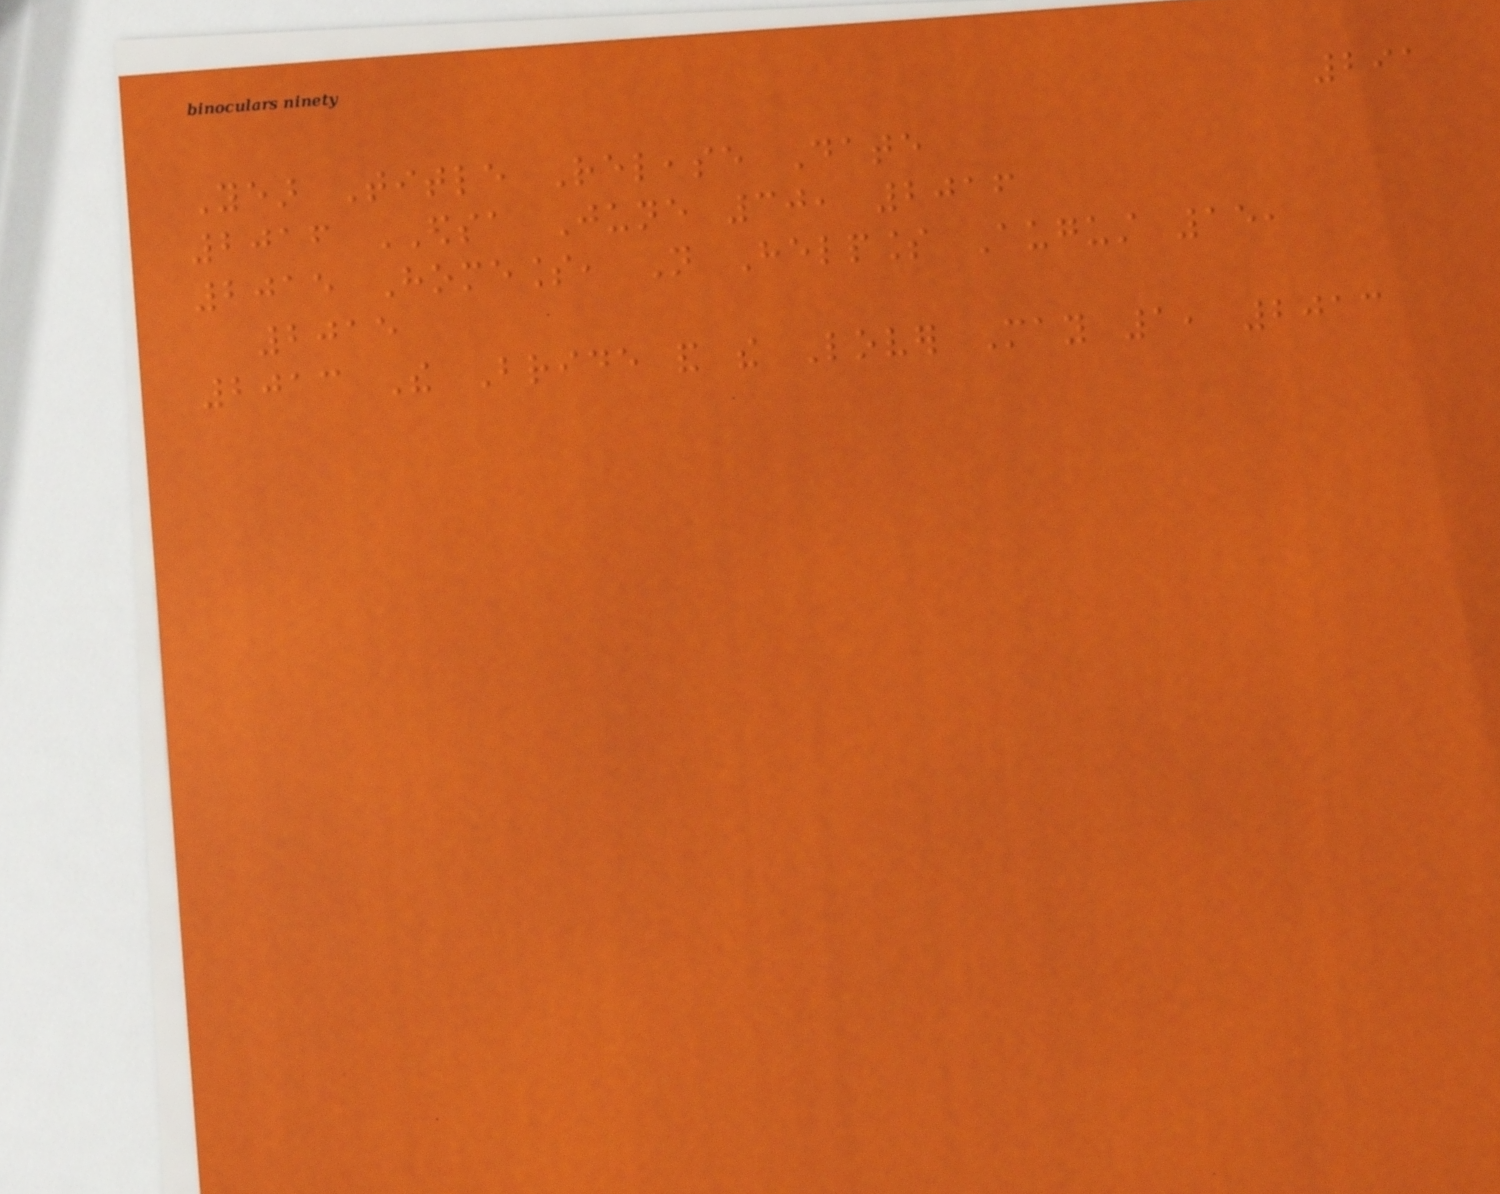291
Year Title Release Date
2016 EDSA June 30, 2016
2015 Homeless, Not Helpless August 15,
2015
2013 The Bride and the Lover May 1, 2013
